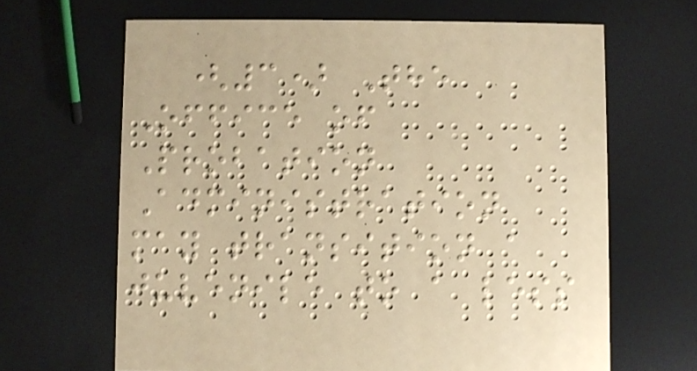(3) The
Office of
Probation
Administration
may transition a
juvenile to a less
